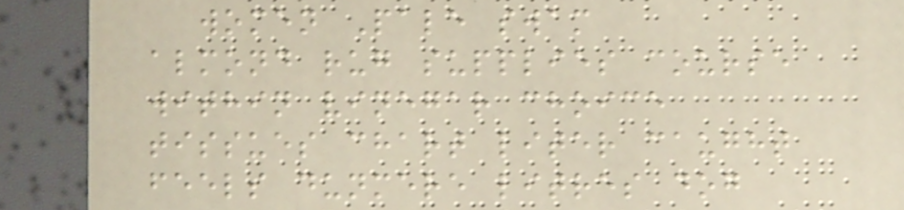women Pale swam
almond rug supplies course
within vinegar choice
tissues chart liter caught
feels dunmere litres dog
